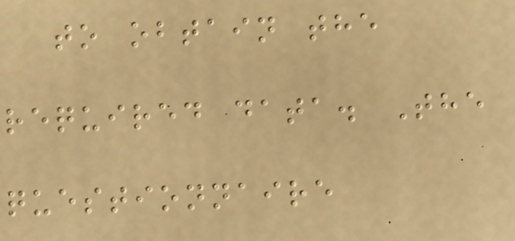to obtain the
required data. The
questionnaire
